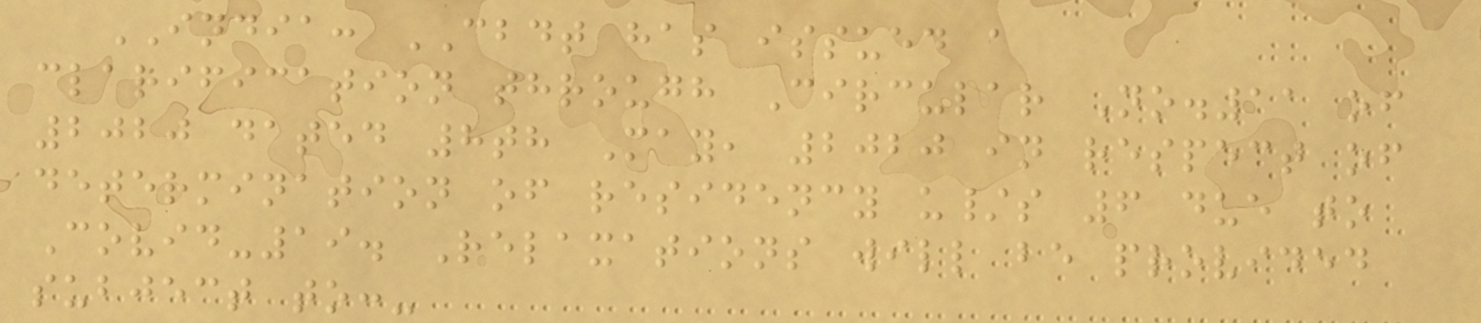INDIA: CBDT has issued a
clarification through Circular No.11 of
2020 dated 8th May, 2020 in respect of
determination of residency u/s 6 due to
Covid-19. Relaxations will be provided
subject to:-
